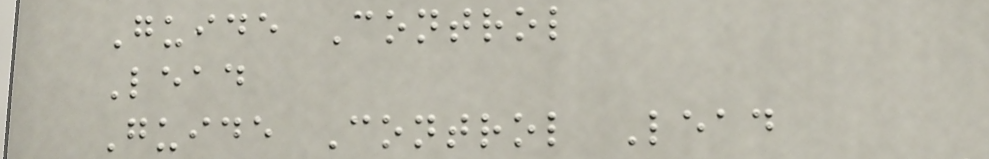Guide Control
Lead
Guide Control Lead
